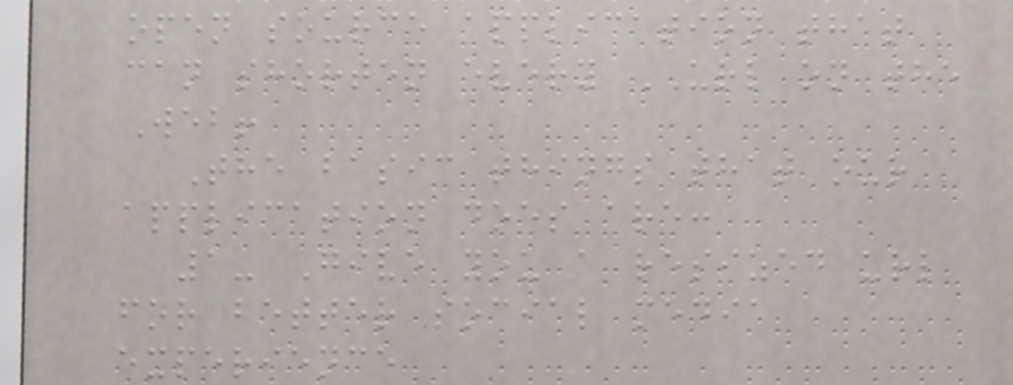open source application that
can shorten every URL on the
Web!
The basic things that our
application does are:
1- Give you a resized url
for better social media
experience
